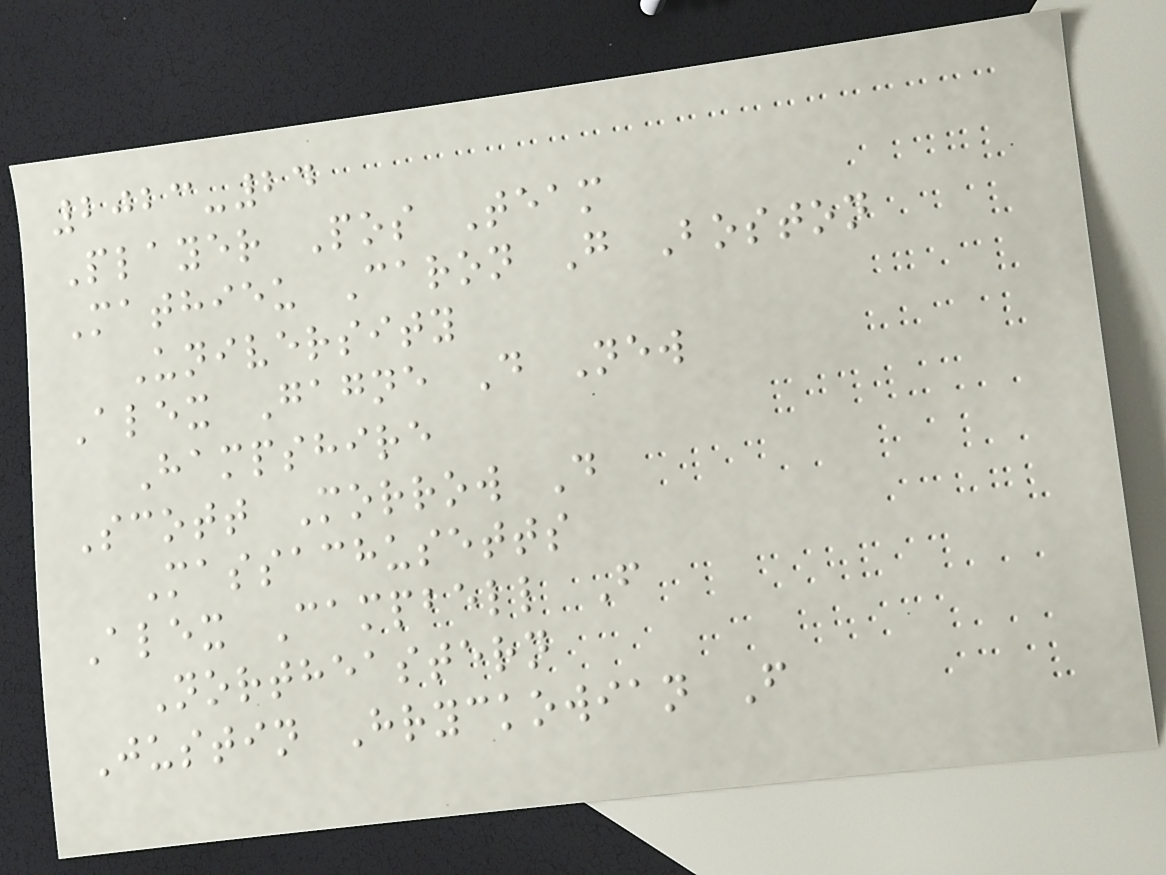2023-24
Player Pos Team
Mathieu Caron G Boston
University
Alex Gagne D New
Hampshire
Scott Morrow D
Massachusetts
Alex Campbell F
Northeastern
Justin Hryckowian F
